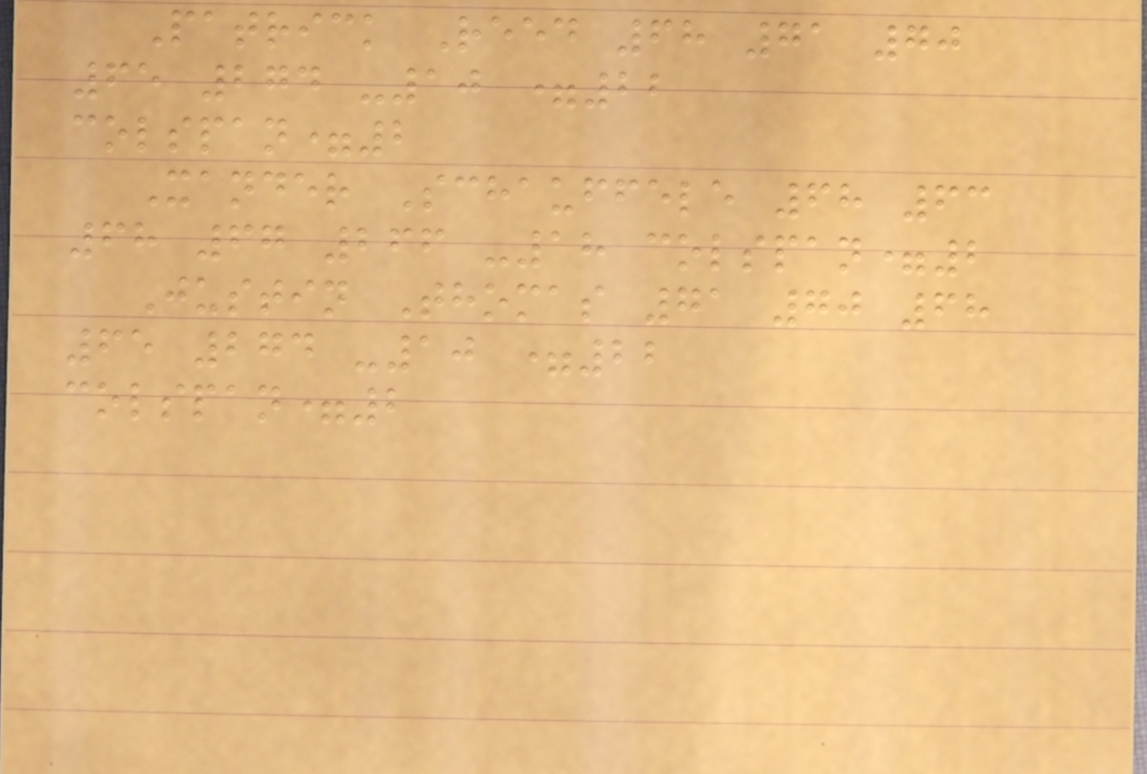Patrick Reed 68 71 70
65 274 -10 =22
colspan=2
Xander Schauffele 68 63
68 67 266 -18 colspan=2
Justin Thomas 71 70 68
65 274 -10 =22
colspan=2
